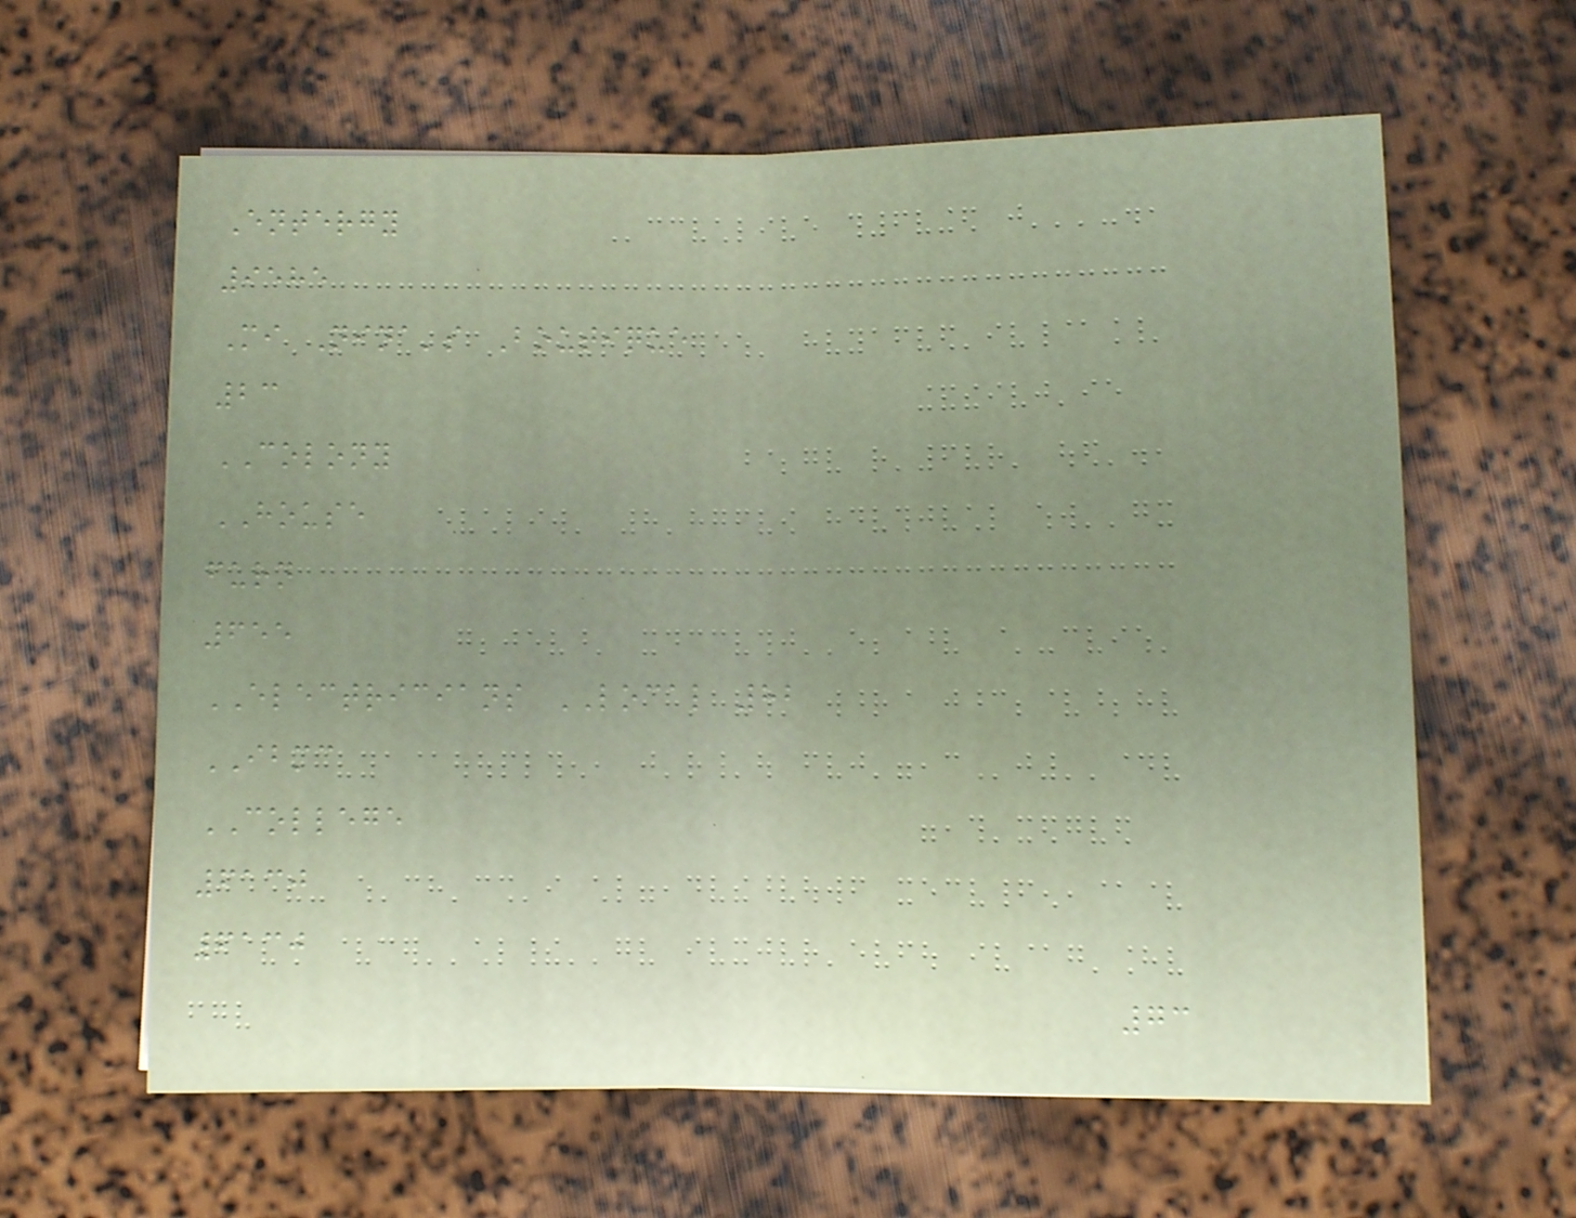Entergy
9585
Mi Nina's Boutique
23
COLONY
HOUSE
furn
655
ELECTRICIANS LOCAL 82
IBMC
COLLEGE
6130
6130
73
